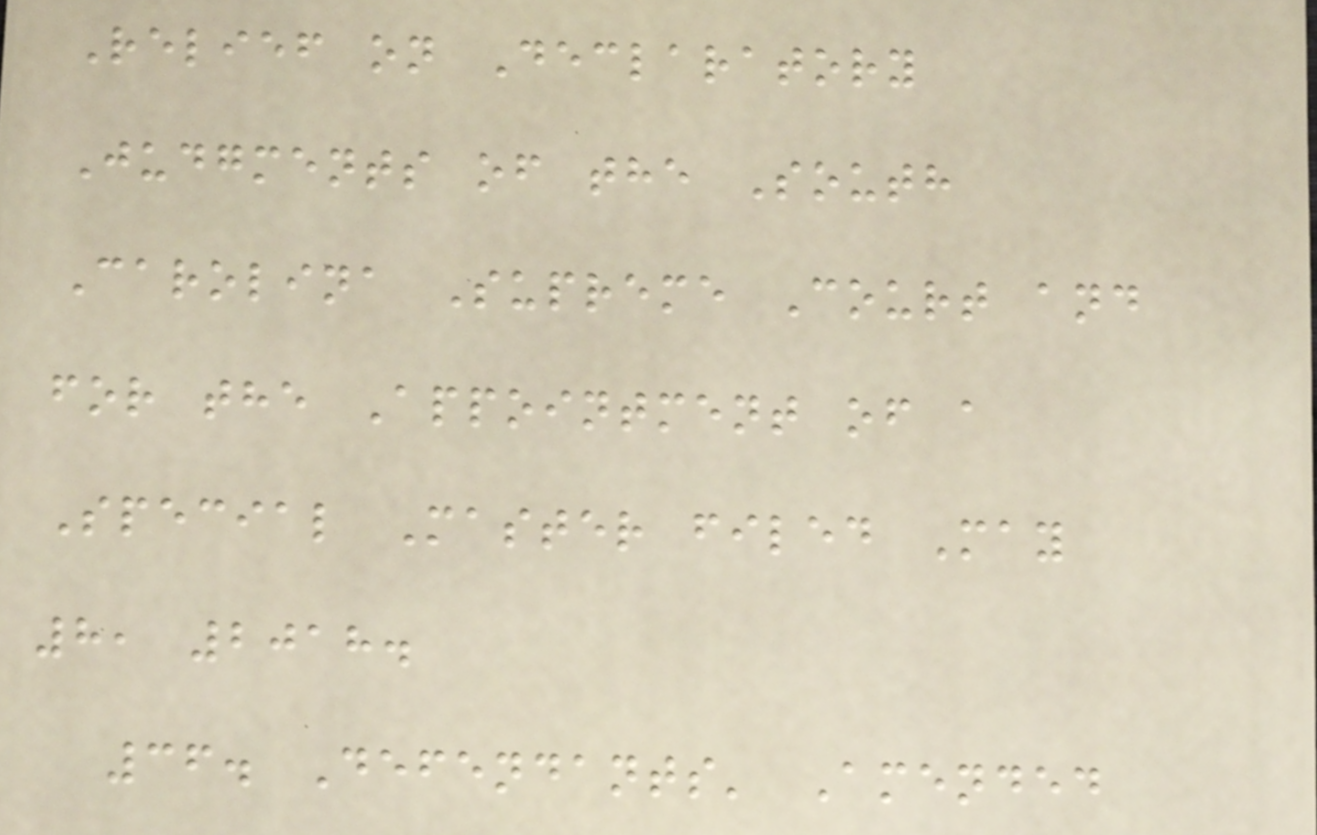Relief on Declaratory
Judgments of the South
Carolina Supreme Court and
for the Appointment of a
Special Master filed May
8, 2018.
36. Defendants' Amended
